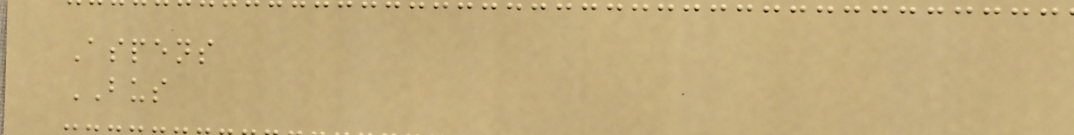Aspens
BUS
